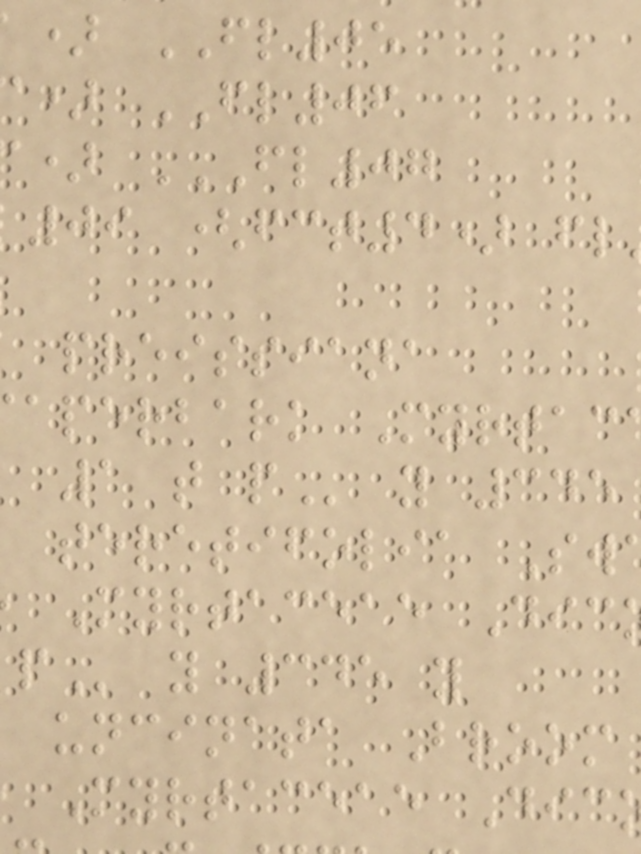) FL05
) FL06
09 (fct4)
preissiana
aperbark Myrtac
teretifolia Sw
Myrtaceae Dic
y 345 y
uncinata Broom
Myrtaceae Dic
